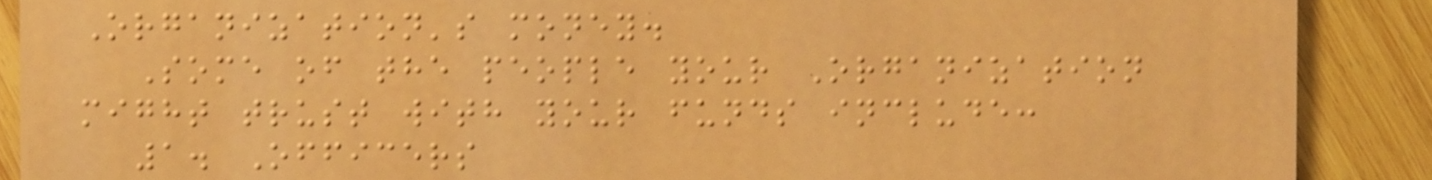Organization's money.
Some of the people your Organization
might trust with your funds include:
1. Officers
